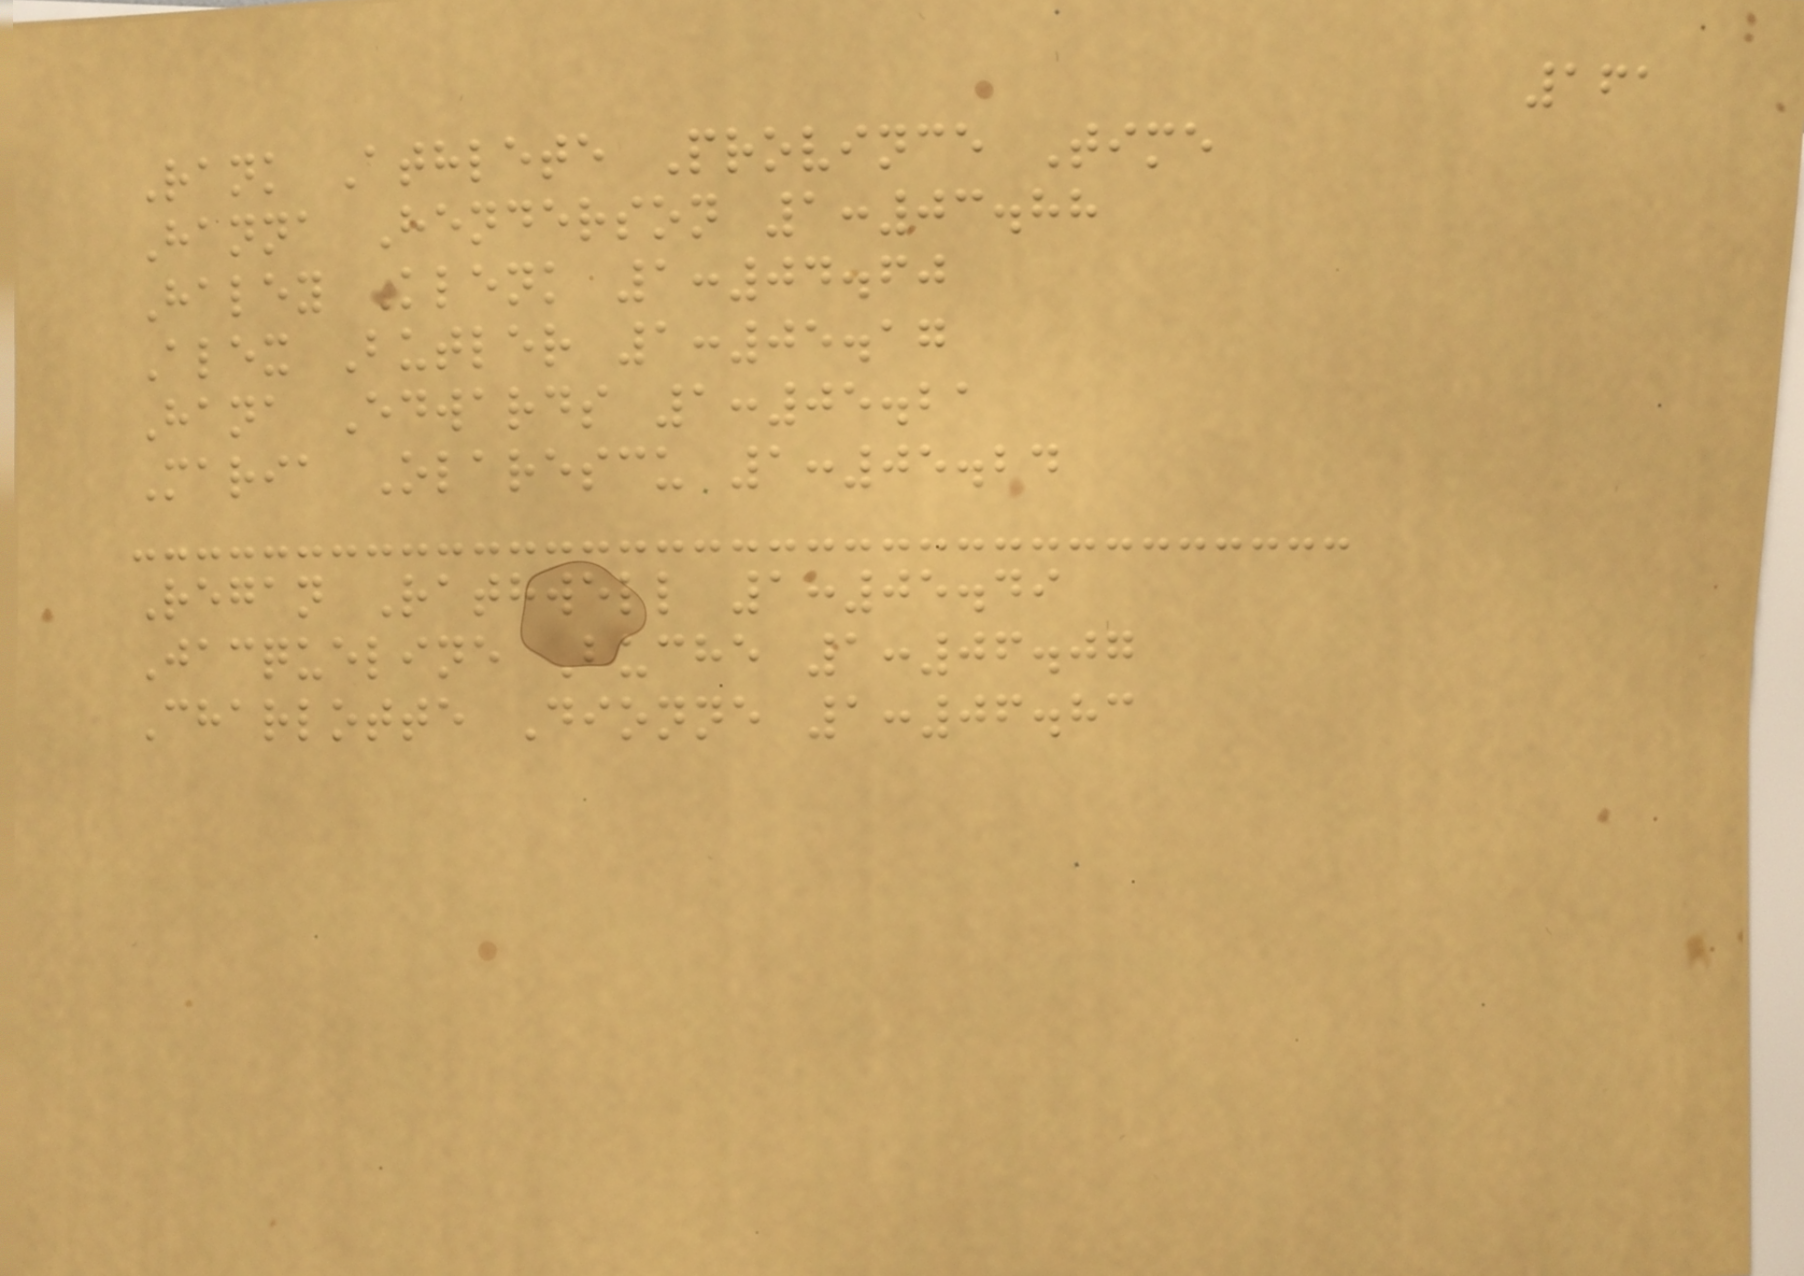161
Rank Athlete Province Time
Hanna Henderson 1:03.88
Haley Klenk 1:04.60
Alex Butler 1:05.17
Hana Edwards 1:05.21
Maria Olarescu 1:05.24
Regan Rathwell 1:05.49
Jacqueline Buche 1:06.07
Charlotte Dionne 1:06.83
